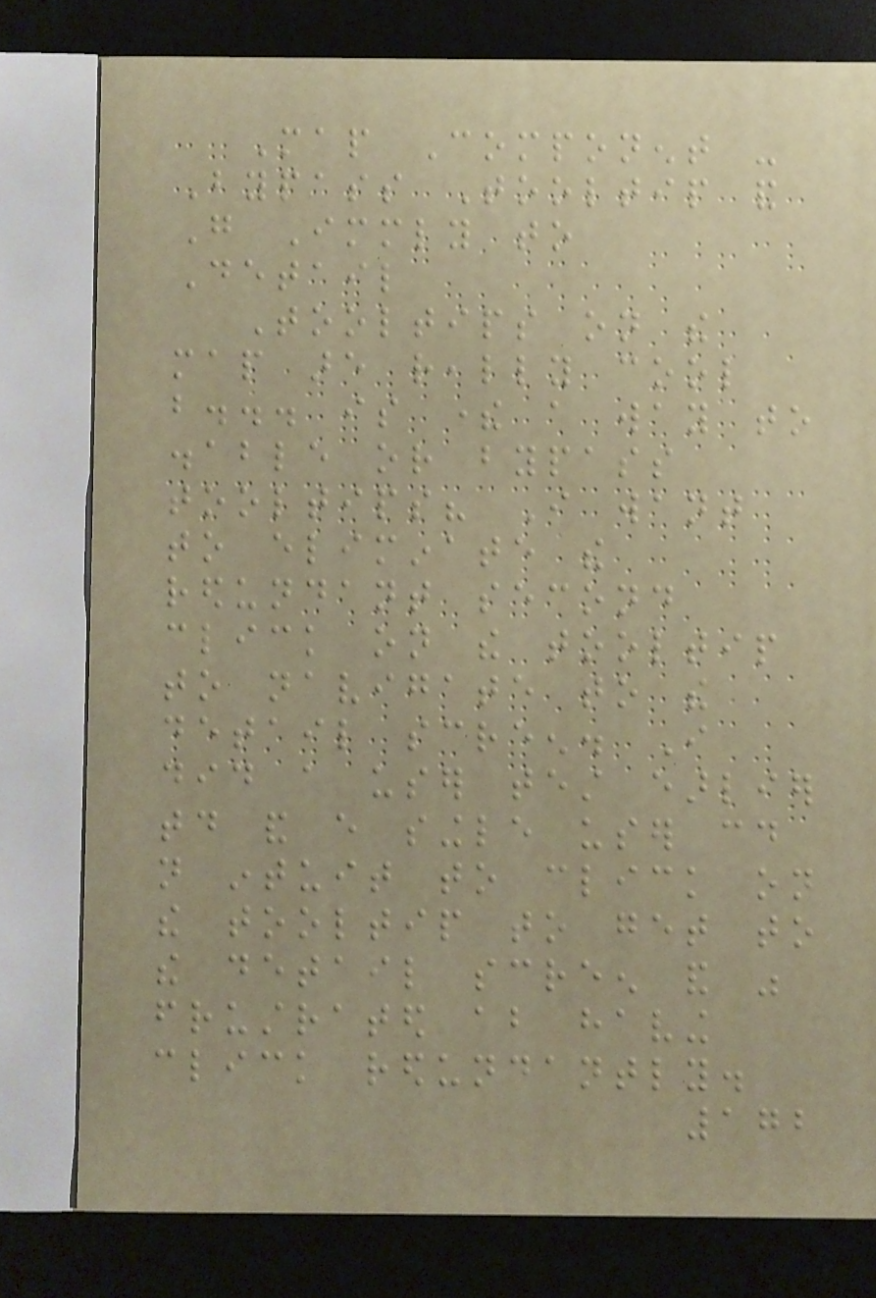Map Component -
Bypass Tooltip and
Go Immediately to
Detail
Tooltips on the
map are really cool
but... is there a way to
disable or bypass
tooltips? I want
to eliminate the
redundant second
click on the tooltip
to navigate to the
detail screen. I
did a user test earlier
today and every single user could
not intuit to click on
the tooltip to get to
the detail screen and was
frustrated about having
click redundantly.
172
